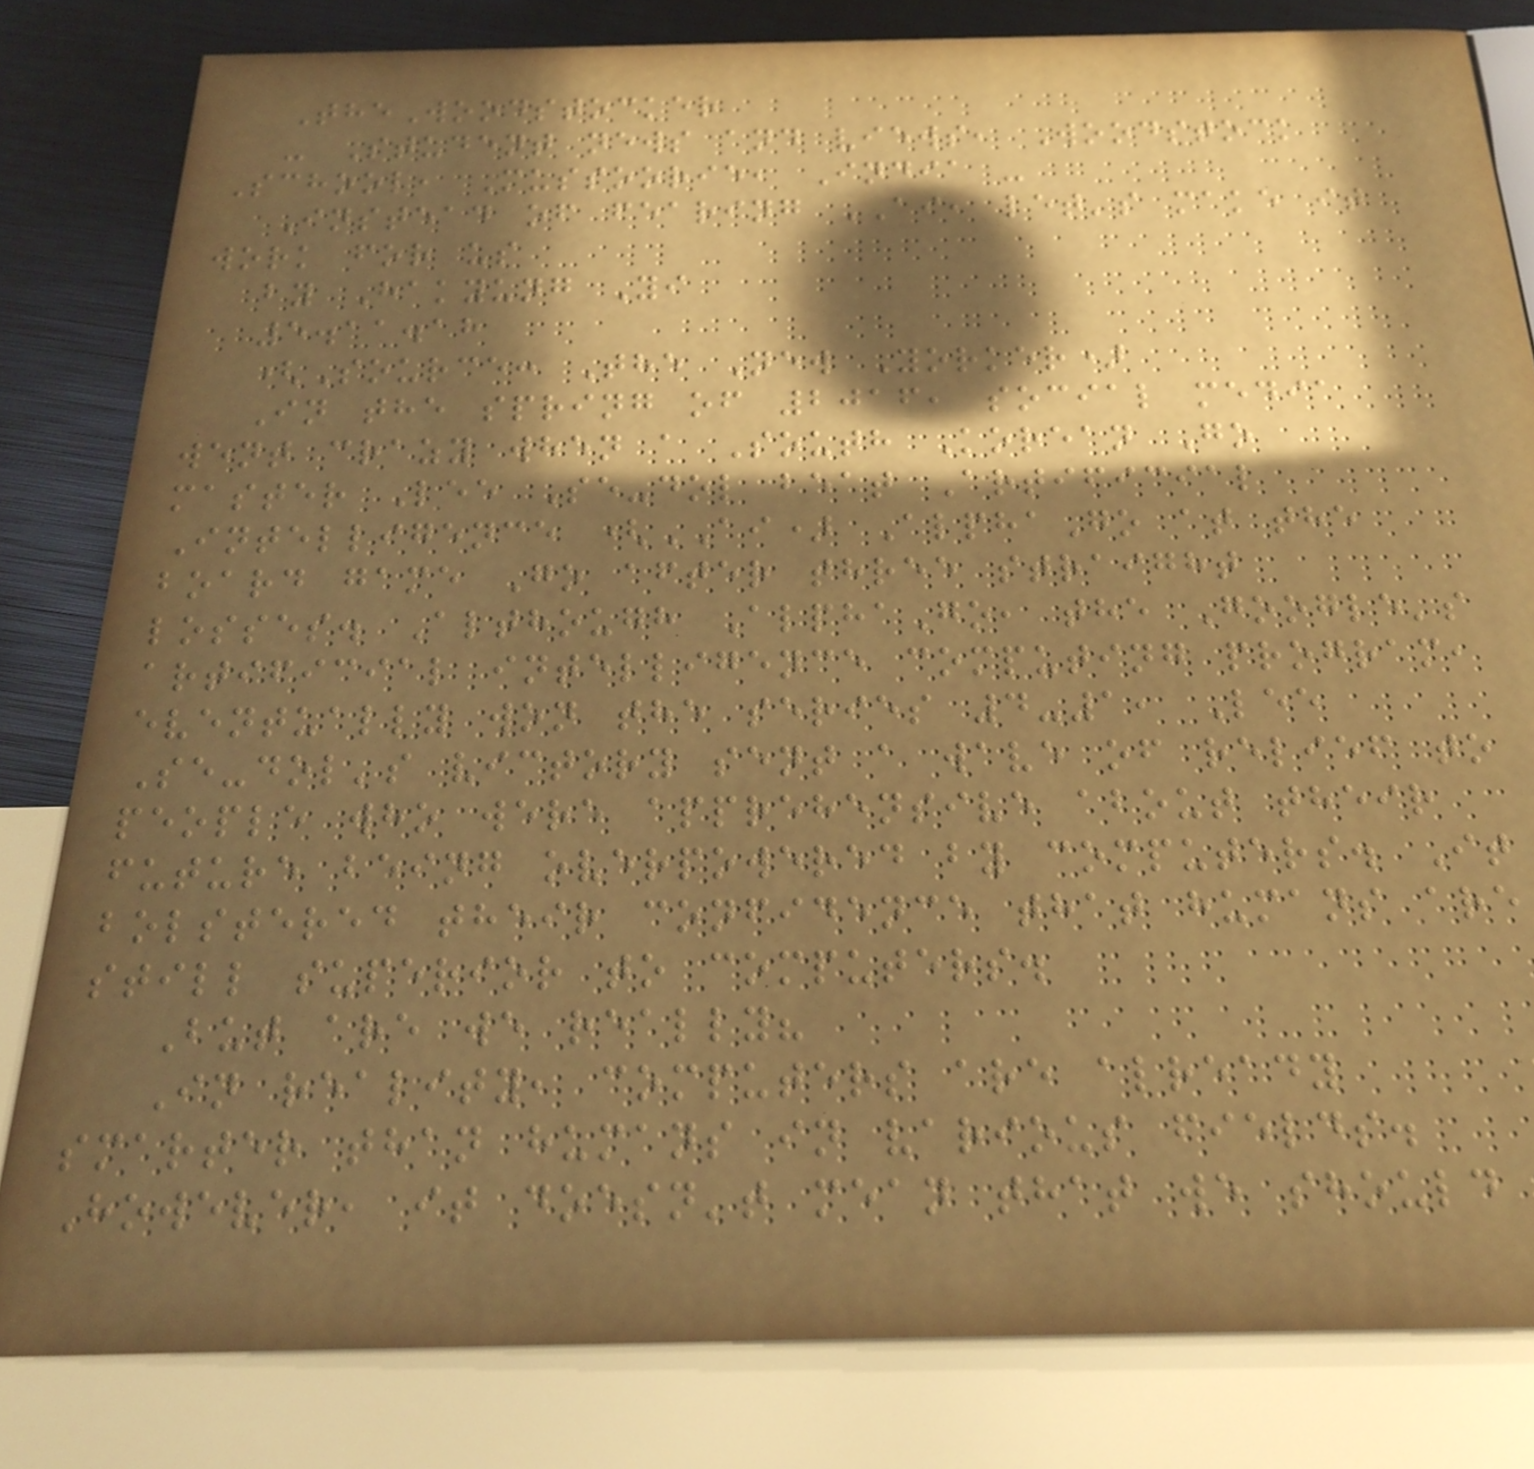TheWoodstocker
- Student news and views, Woodstock
School, Mussoorie, India -
Instead of fearing AI, let's make it
work for us
by Hakyung Yi
5.11.18
(Source: The New Yorker)
In the spring of 2016, social media
went crazy when a South Korean Go
master Lee Se-dol beat Artificial
Intelligence (AI) AlphaGo at the
board game Go after three straight
losses. Although AlphaGo, the Google's
artificial intelligence computing program,
eventually won the series 4-1, Lee
Se-dol's victory sent a wave of relief to
people who were apprehensive about their
future being overpowered by computers. It
bolstered their confidence that humans are
still superior to computers.
But are we really?
In reality, computers are already
smarter than humans in various fields.
However, it doesn't mean that we should
